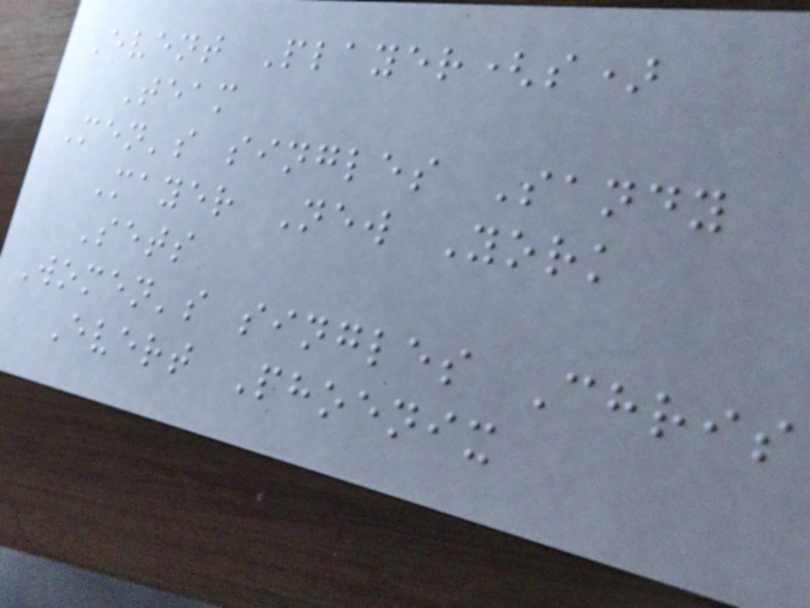Event Player(s)
Team
Men's singles Sandy
Mayer New York
Sets
Women's singles Chris
Evert Phoenix
